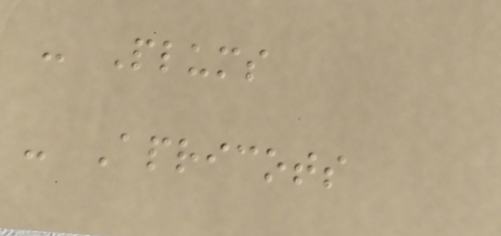- Plums
- Apricots
